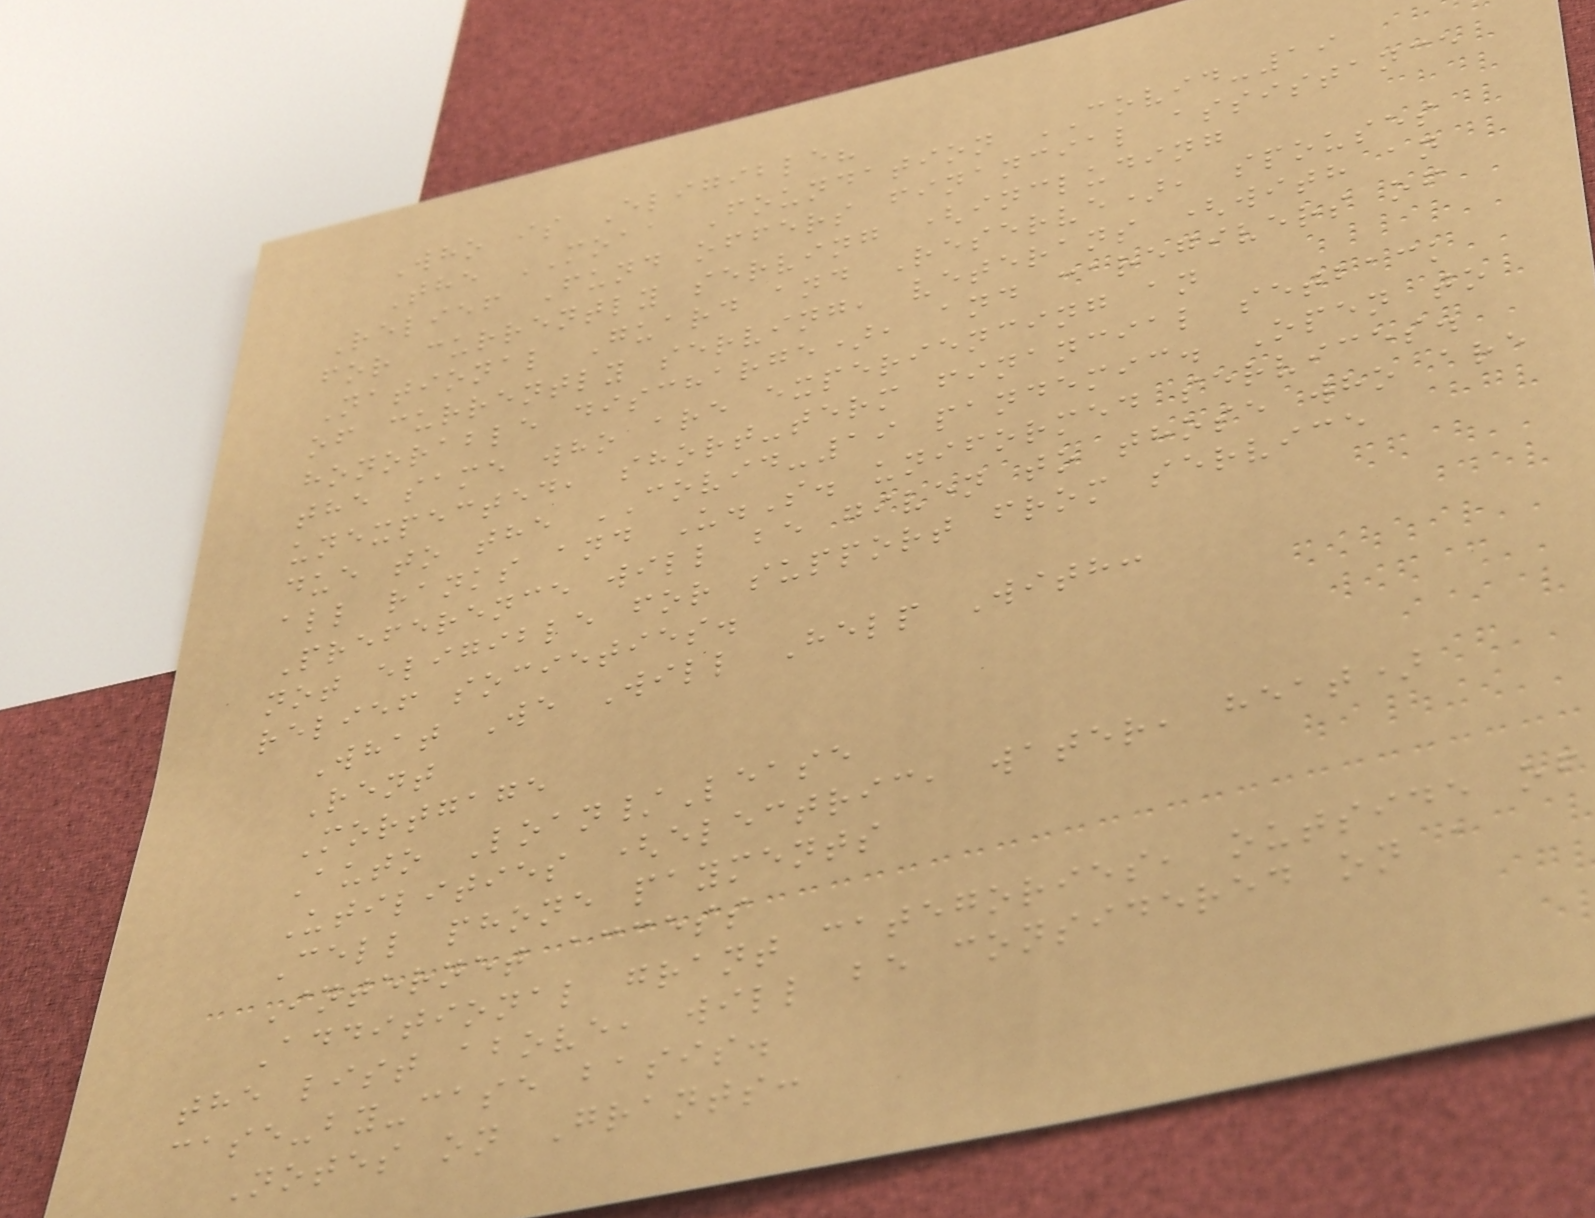Who is Eligible?
The MOAA Foundation COVID-19
Relief Fund offers financial assistance
for currently serving (including
National Guard and Reserve), spouses
of currently serving, veterans (with an
honorable discharge), and caregivers of
the same who are experiencing an
unexpected, short-term financial setback
due to the COVID-19 pandemic. Open to
all ranks and U.S. uniformed services.
Preference will be given to those who are
not eligible for support from service
relief societies.
What We Will Help With:
Rent
Mortgage
Auto Loan/Lease
Utilities (electric, water, heat)
Cell phone payments
Internet access
Additional grant categories, outside of
the list above, will be considered on a
case-by-case basis.
Notes on Grants:
